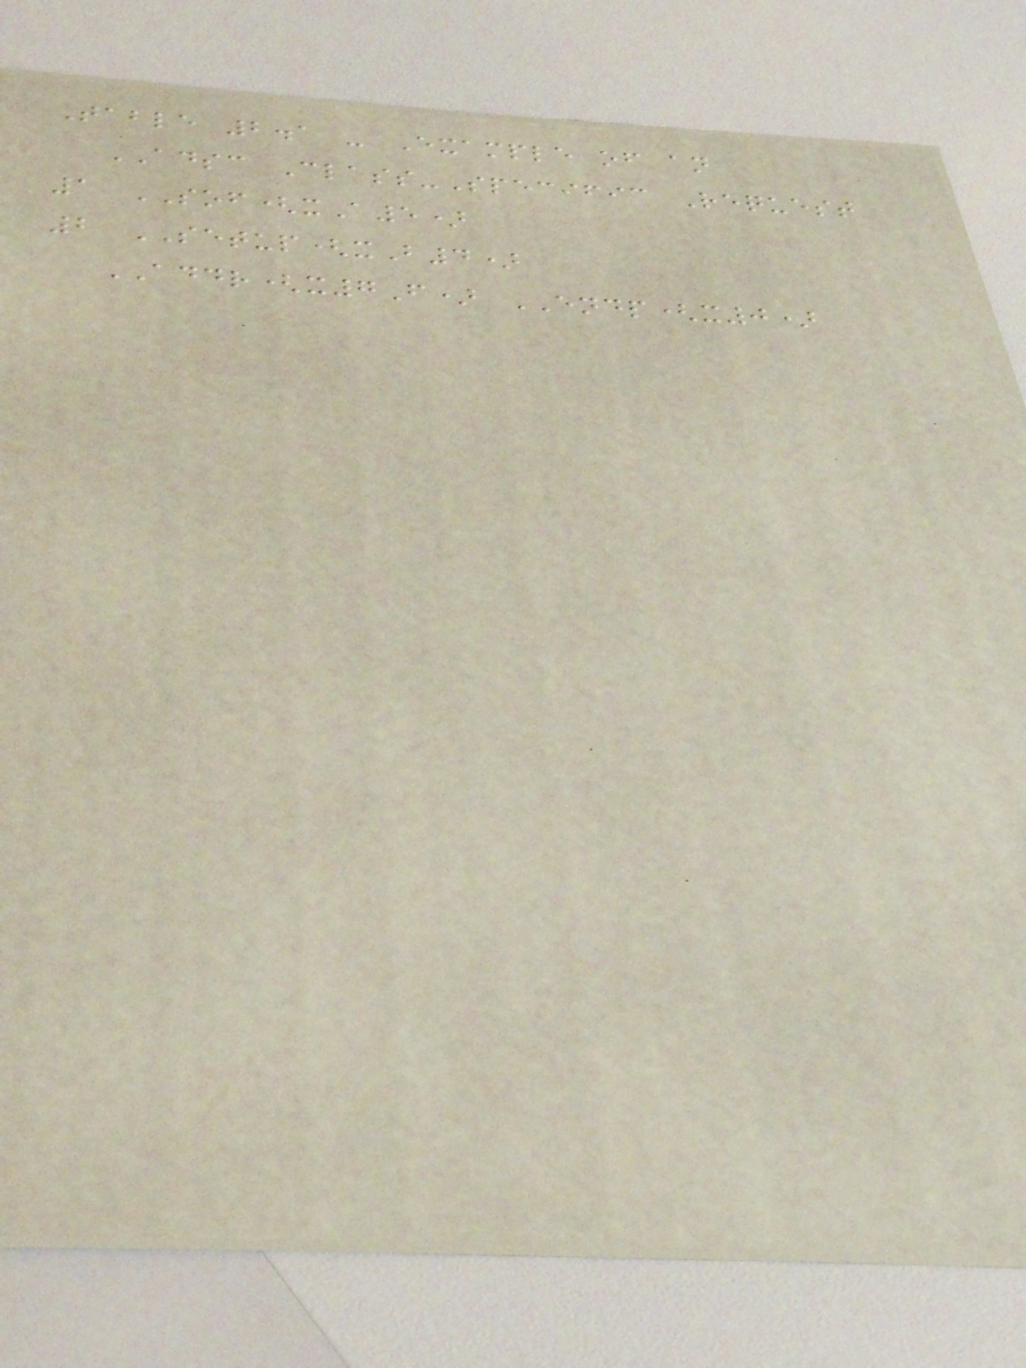Table 2.1 - Example of an
ADSC Class-Specific Request
1 SOF(xA5)
2 SETUP(xB4)
ADDR(x7F) ENDP(x0)
